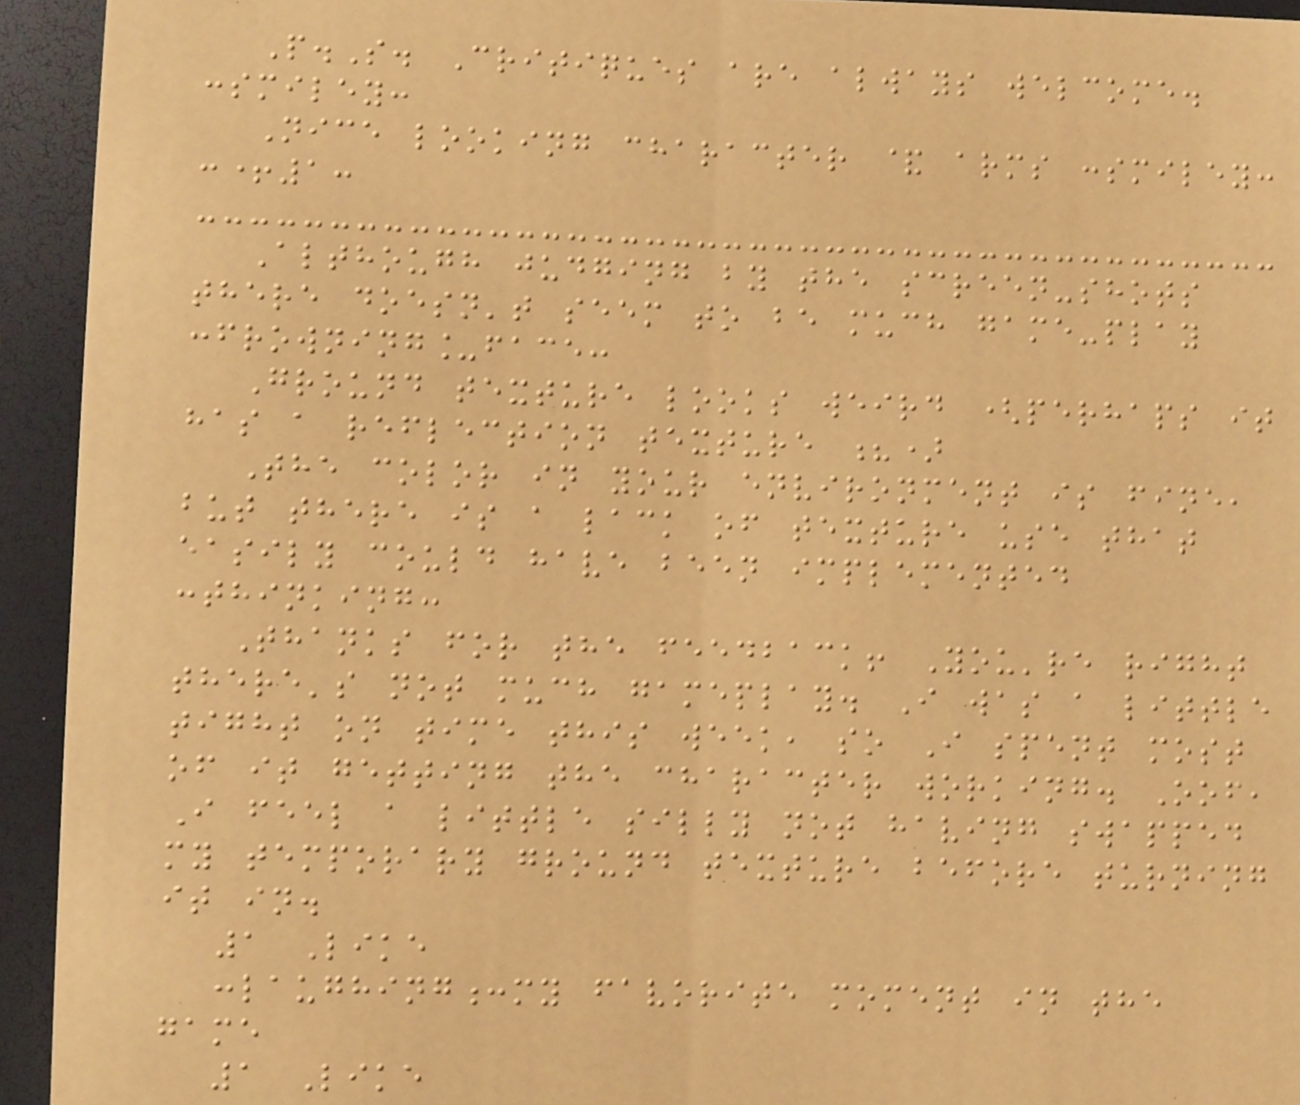P.S. Critiques are always welcome.
:smiley:
Nice looking character & arms :smiley:
:+1:
Although judging by the screen-shots
there doesn't seem to be much game-play
:frowning_face:
Ground texture looks weird (perhaps it
has a reflection texture ?)
The color in your environment is fine,
but there is a lack of texture use that
easily could have been implemented
:thinking:
Thanks for the feedback! You're right
there's not much gameplay. I was a little
tight on time this week, so I spent most
of it getting the character working. Oof,
I feel a little silly not having swapped
my temporary ground texture before turning
it in.
1 Like
:laughing:my favorite moment in the
game
1 Like
